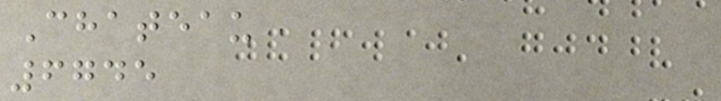Chateau
6745
